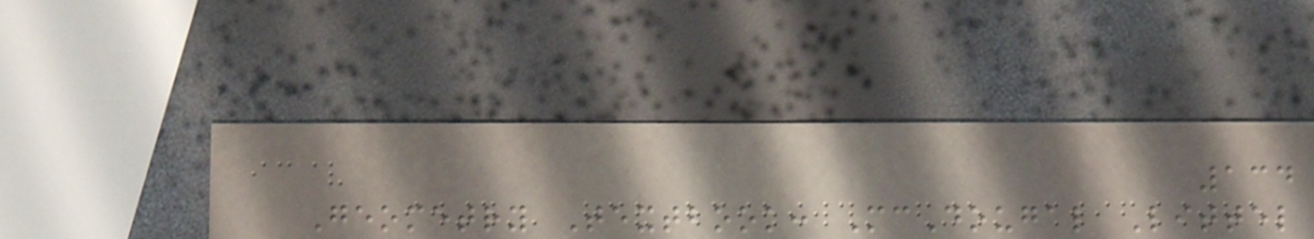134
Geometry Textbook: McDougal Littel
